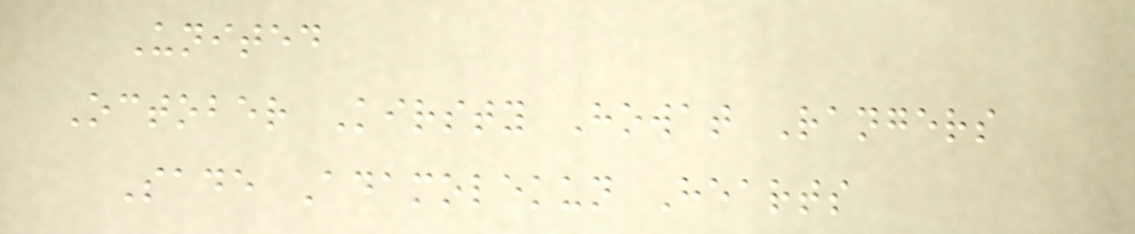United
October Kirsty Howat Rangers
Sade Adamolekun Hearts
